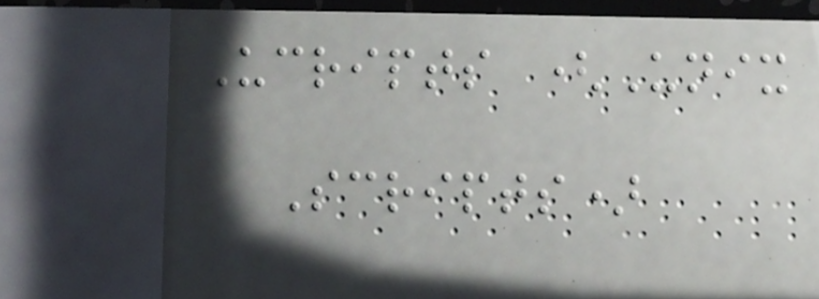Ucripts (Unix
Scripts)
